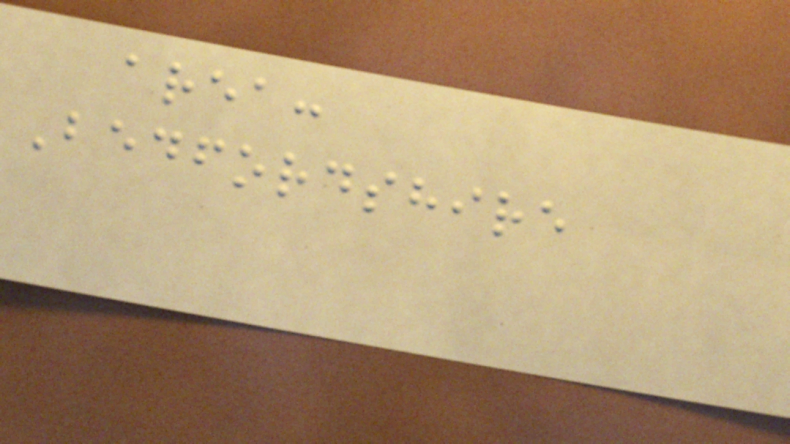area:
Bedfordshire
